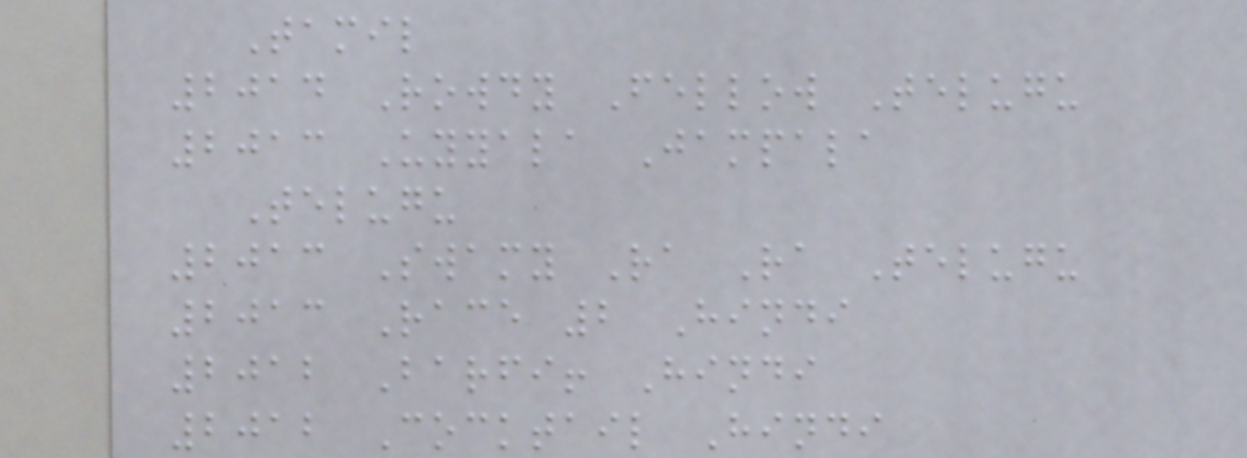Tamil
2014 Rowdy Fellow Telugu
2013 Uyyala Jampala
Telugu
2013 Swamy Ra Ra Telugu
2013 Race 2 Hindi
2012 Barfi! Hindi
2012 Cocktail Hindi
